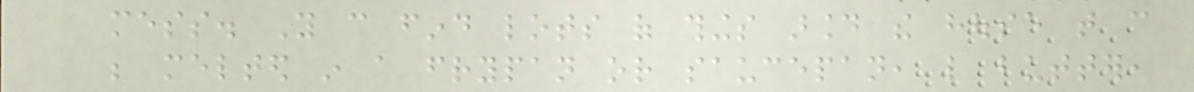mess. You can find lots of things around the house that can
be melted in a frypan or saucepan, like butter,
